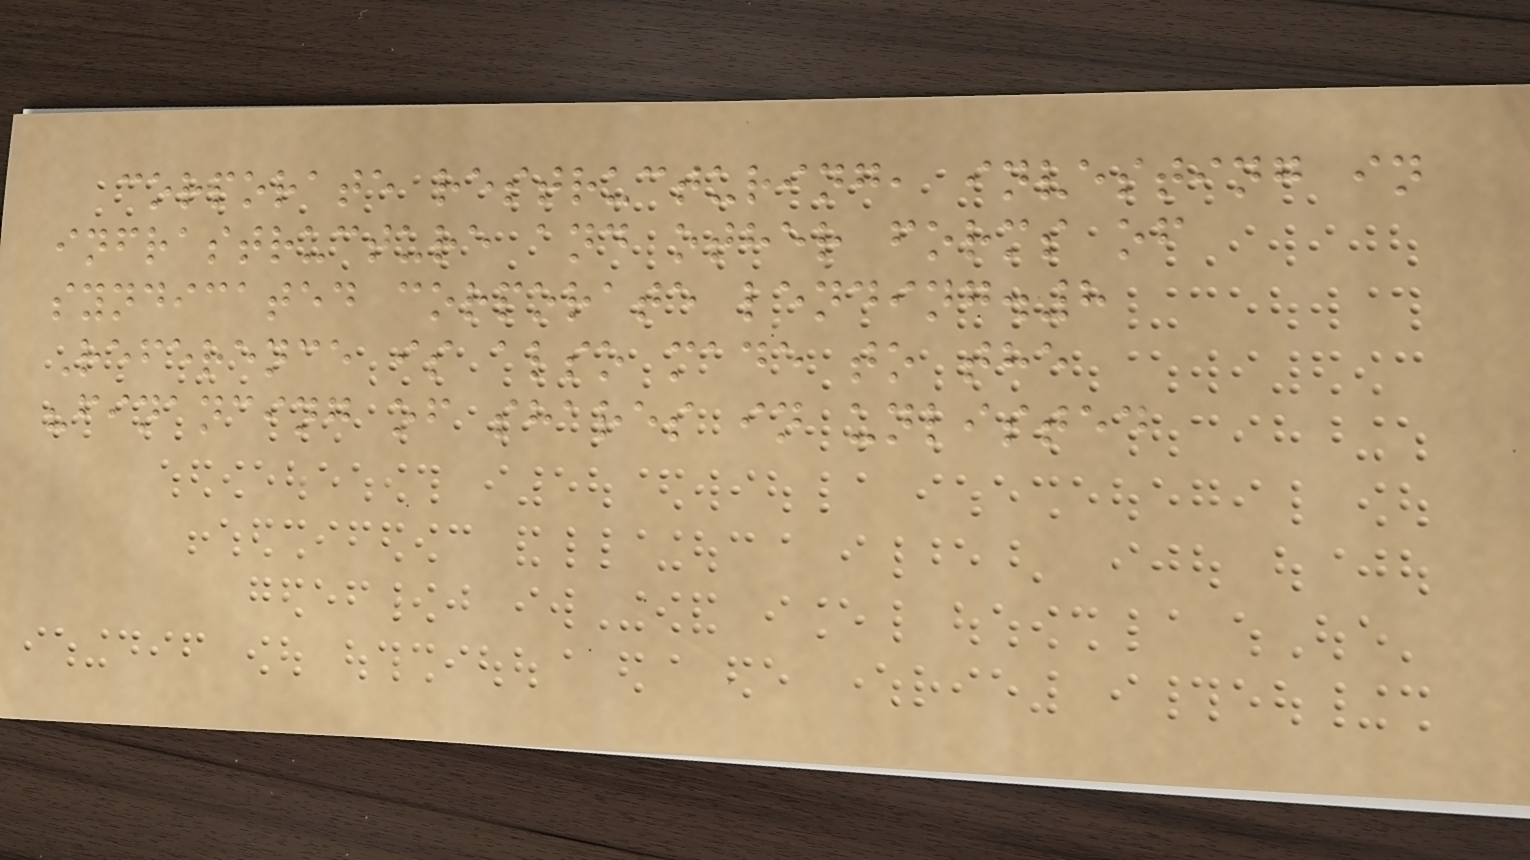corporate restructuring, investing in
infrastructure and other forms of
syndicated corporate lending.8
Reference is also made to the
"financing of shares in unlisted
